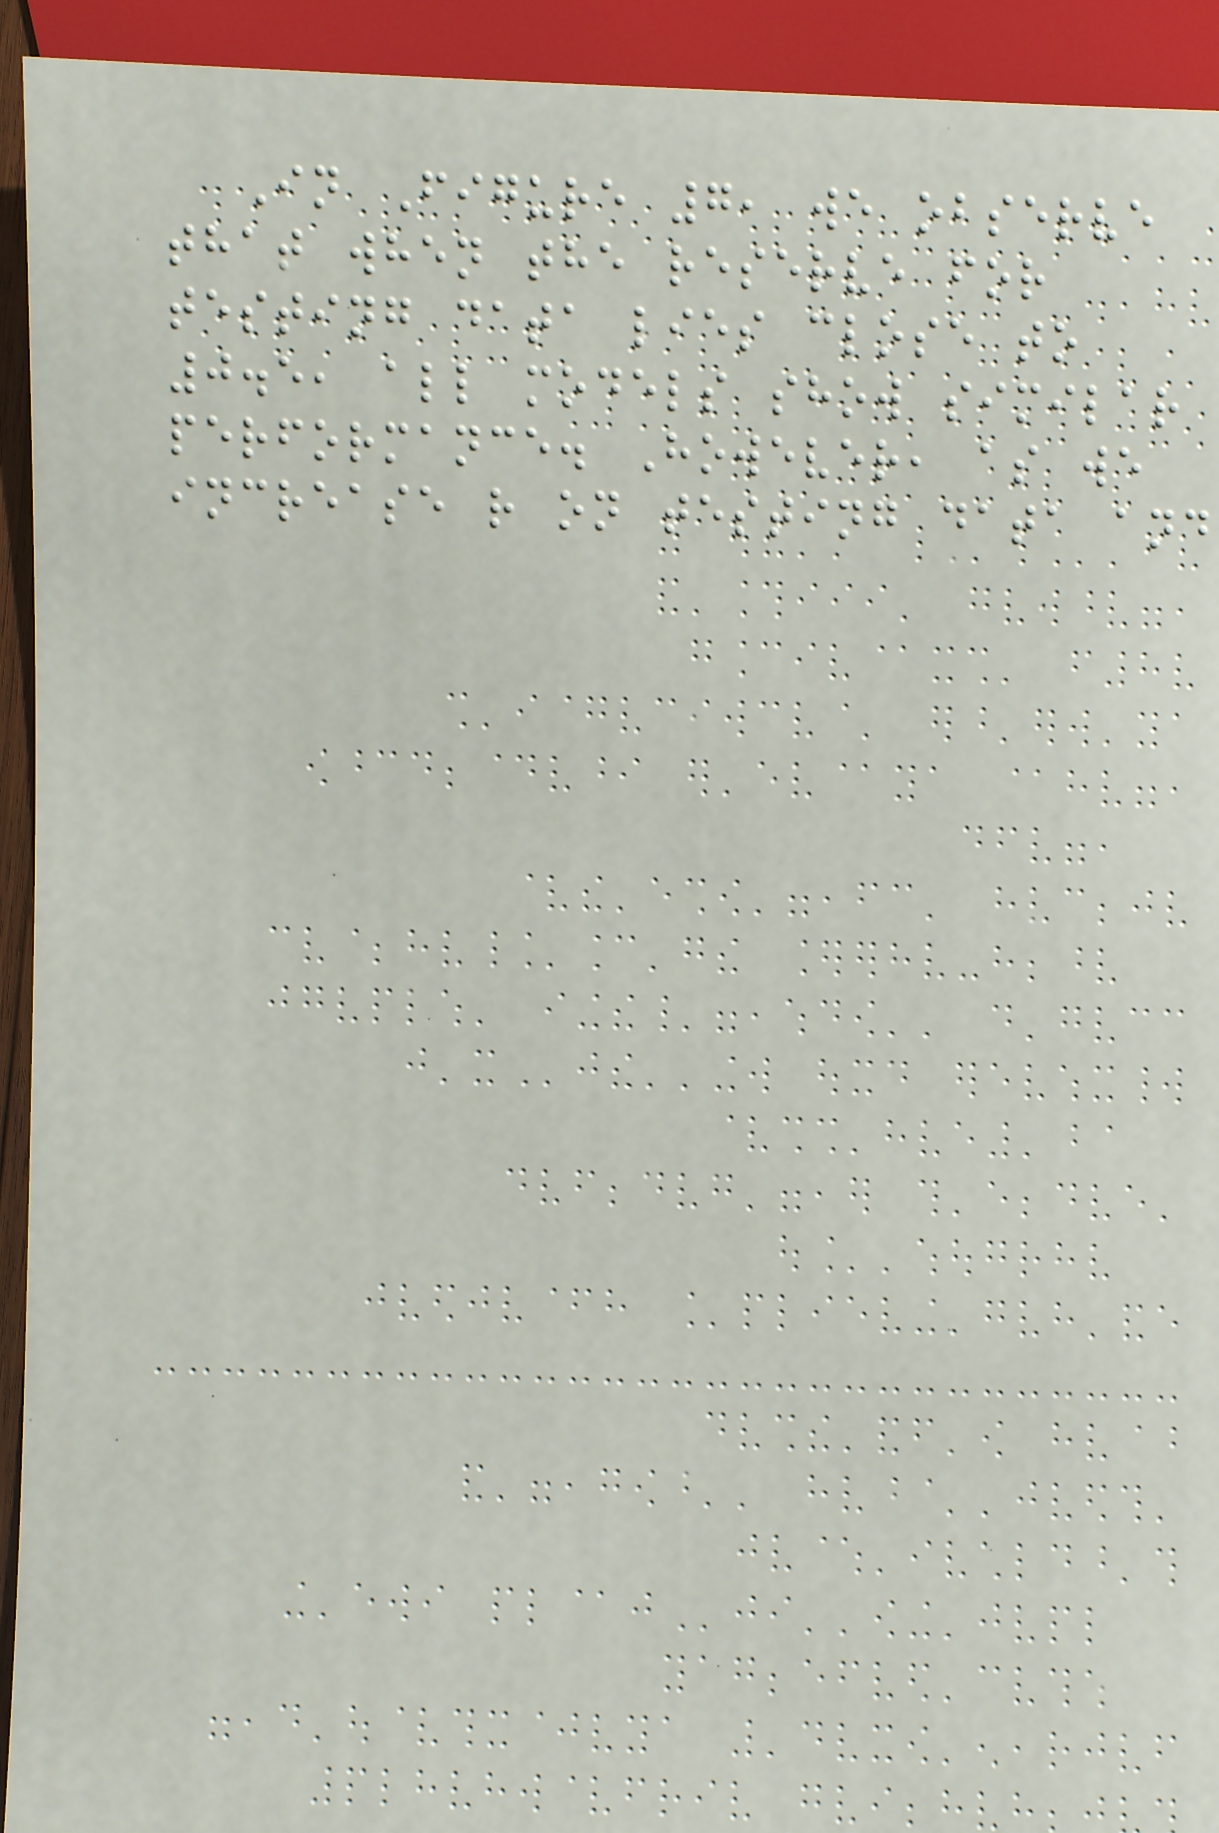In Figure 7, we observe
that when the reserve for
testing data lies close to
0.5, all models show similar
performance. However, as we
increase r on testing data and
